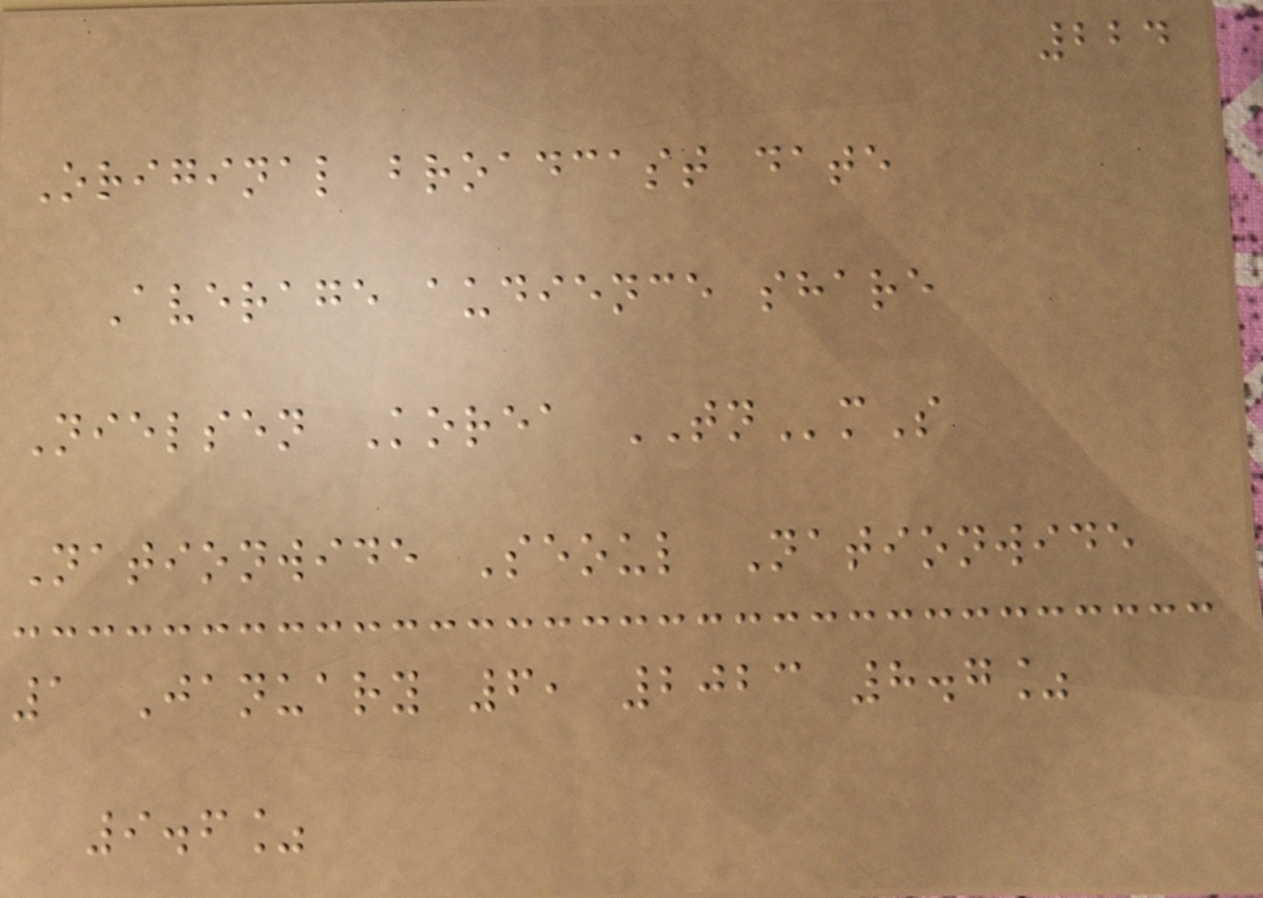224
Original broadcast date
Average audience share
Nielsen Korea TNmS
Nationwide Seoul Nationwide
1 January 6, 2023 8.7%
9.6%
